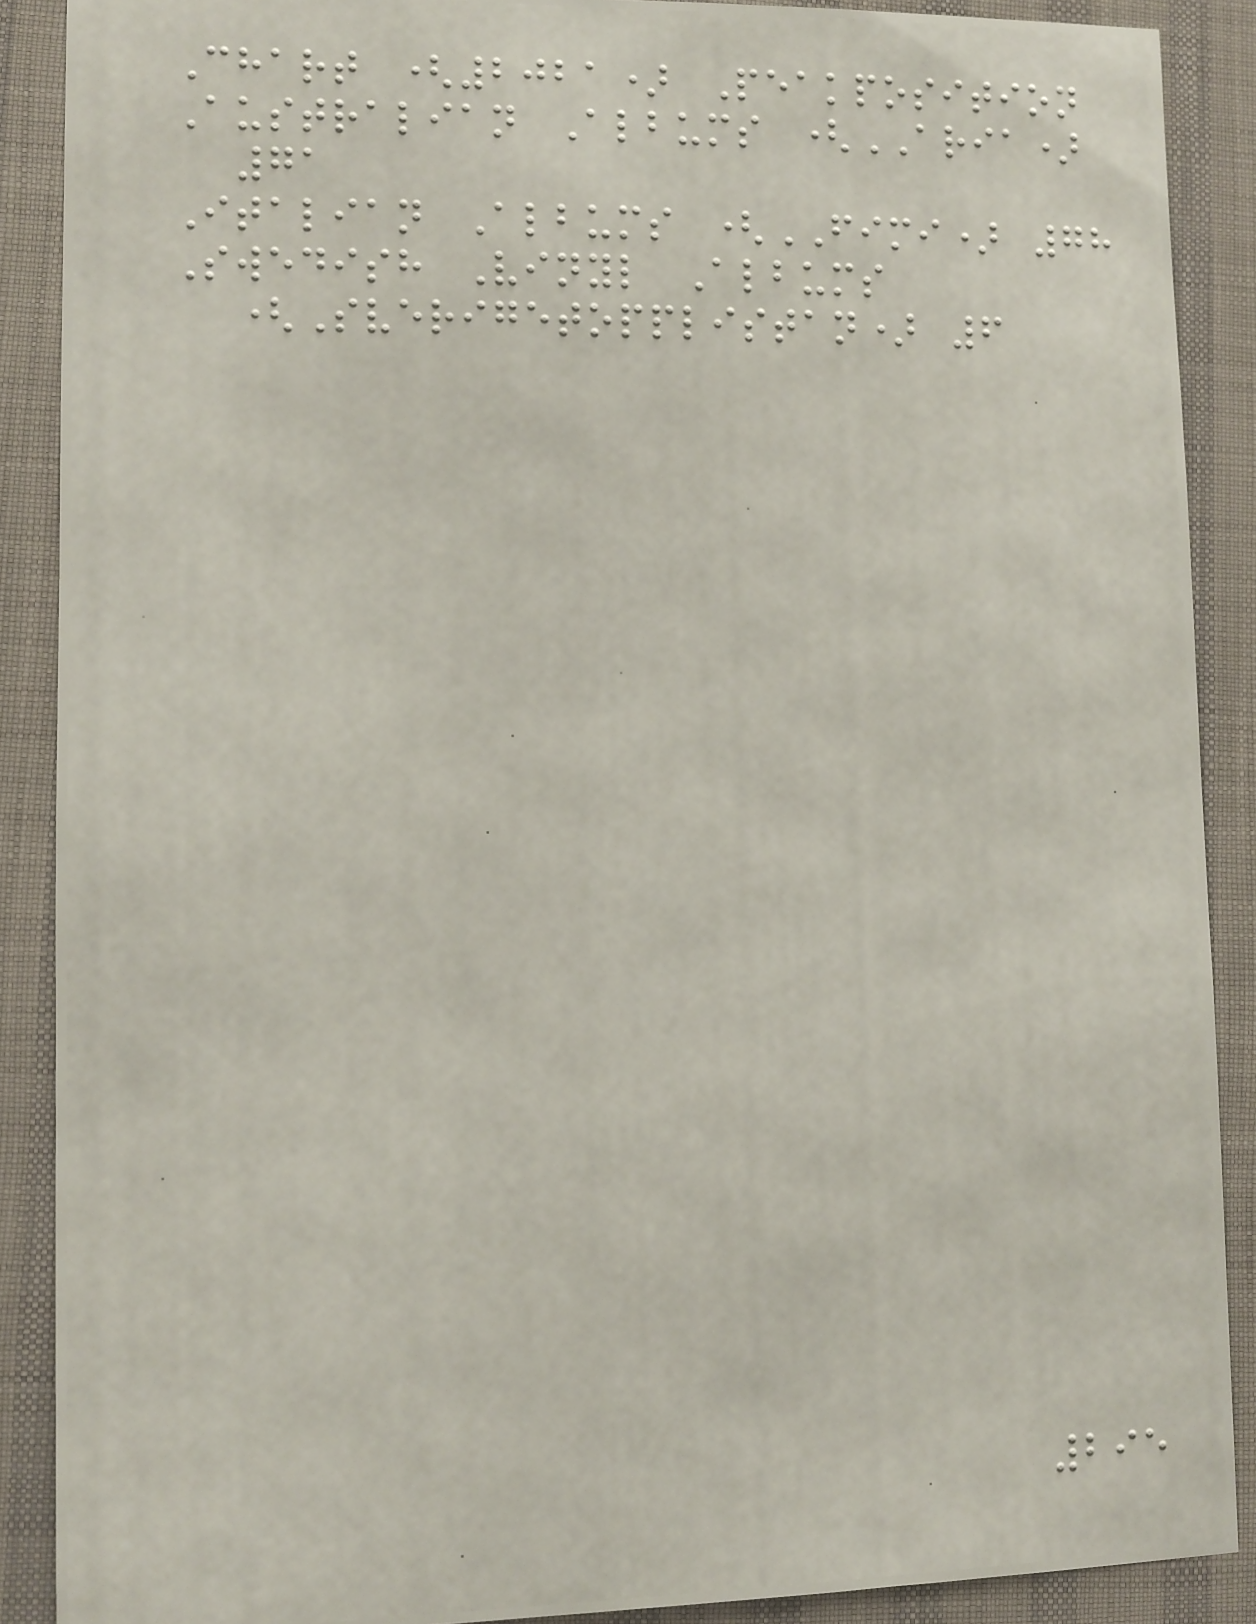Chart (2021) Peakposition
Australian Albums (ARIA)
71
Italian Albums (FIMI) 78
Swedish Vinyl Albums
(Sverigetopplistan) 6
295
